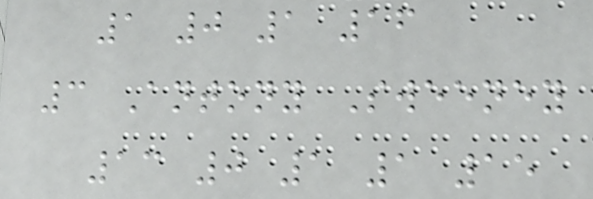1 0 1 16
3 Antony Sweeney
13 0 1 1 15
